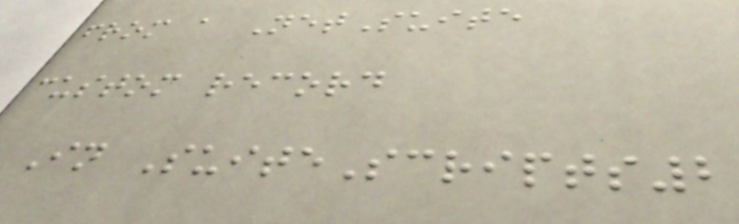from a NetSuite
custom record
In SuiteScripts2
